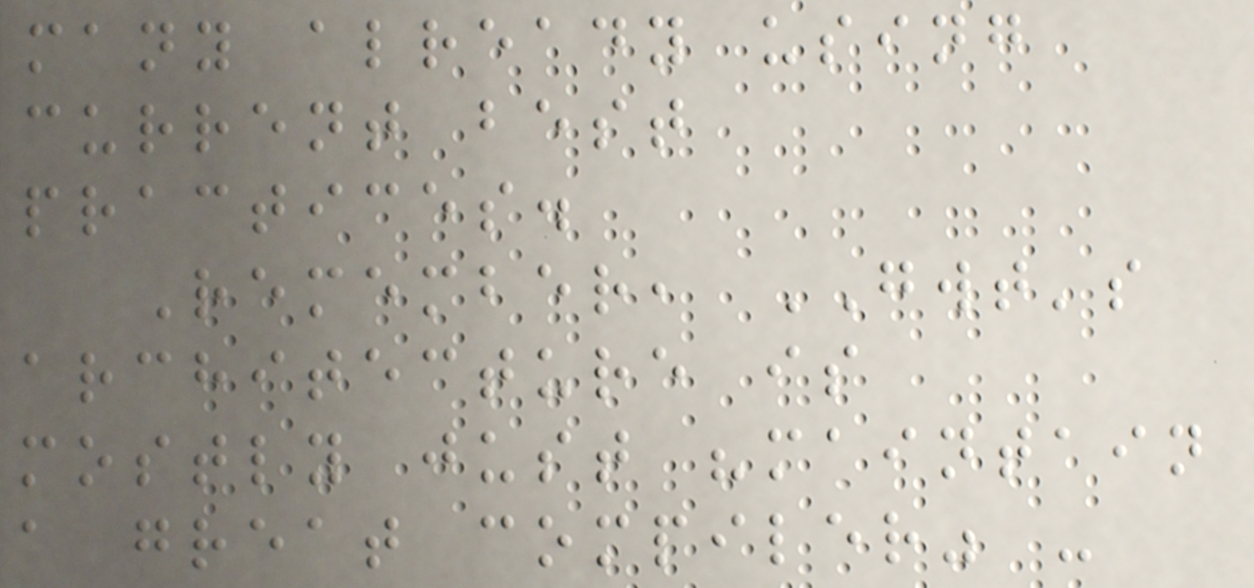many already using
current best
practices.
Remember, GWT's
architecture is
mostly just "maintain
a great compiler" -
